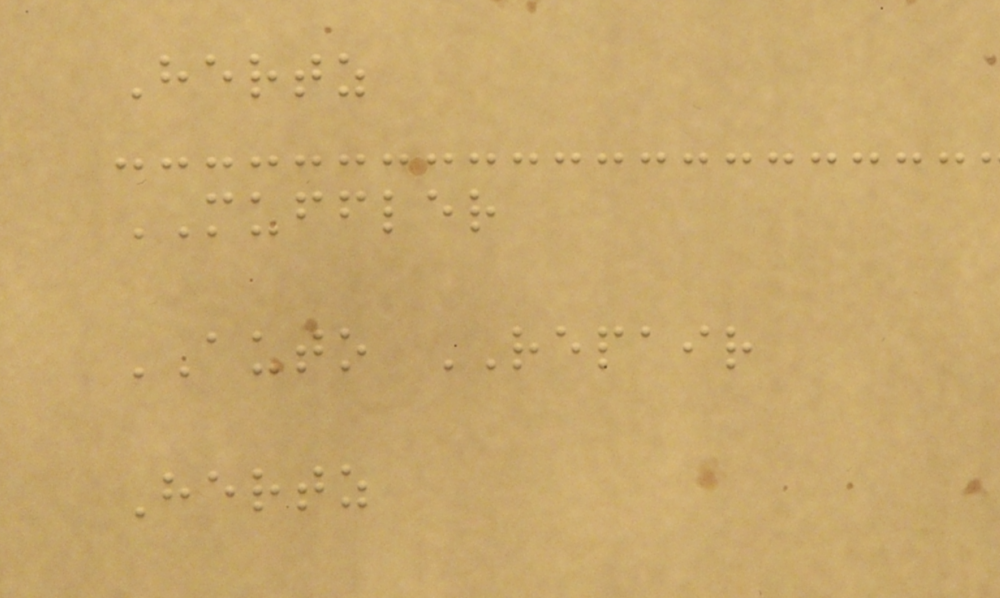Hertz
MUFFLER
AUTO REPAIR
Hertz
